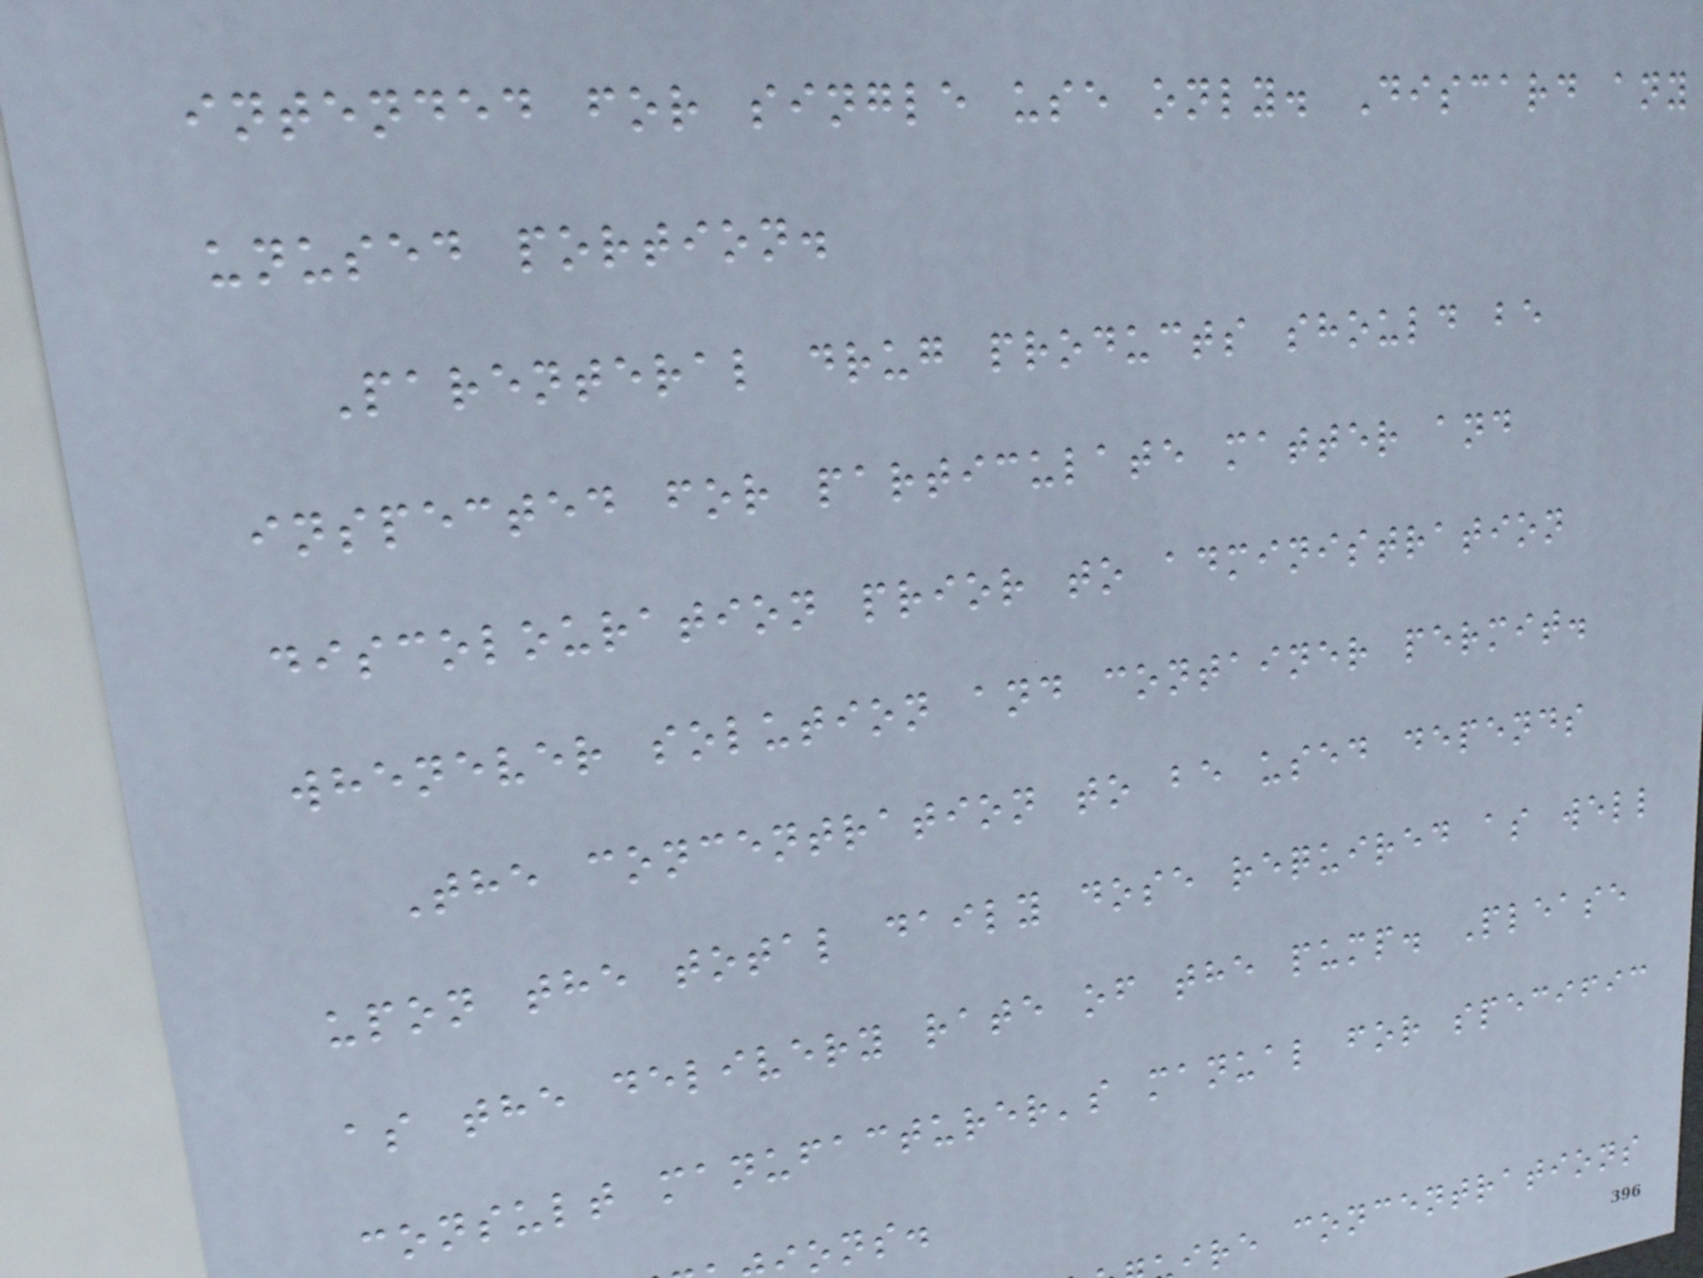intended for single use only. Discard any
unused portion.
Parenteral drug products should be
inspected for particulate matter and
discolouration prior to administration
whenever solution and container permit.
The concentration to be used depends
upon the total daily dose required as well
as the delivery rate of the pump. Please
consult manufacturer's manual for specific
ons.
ire concentrations
